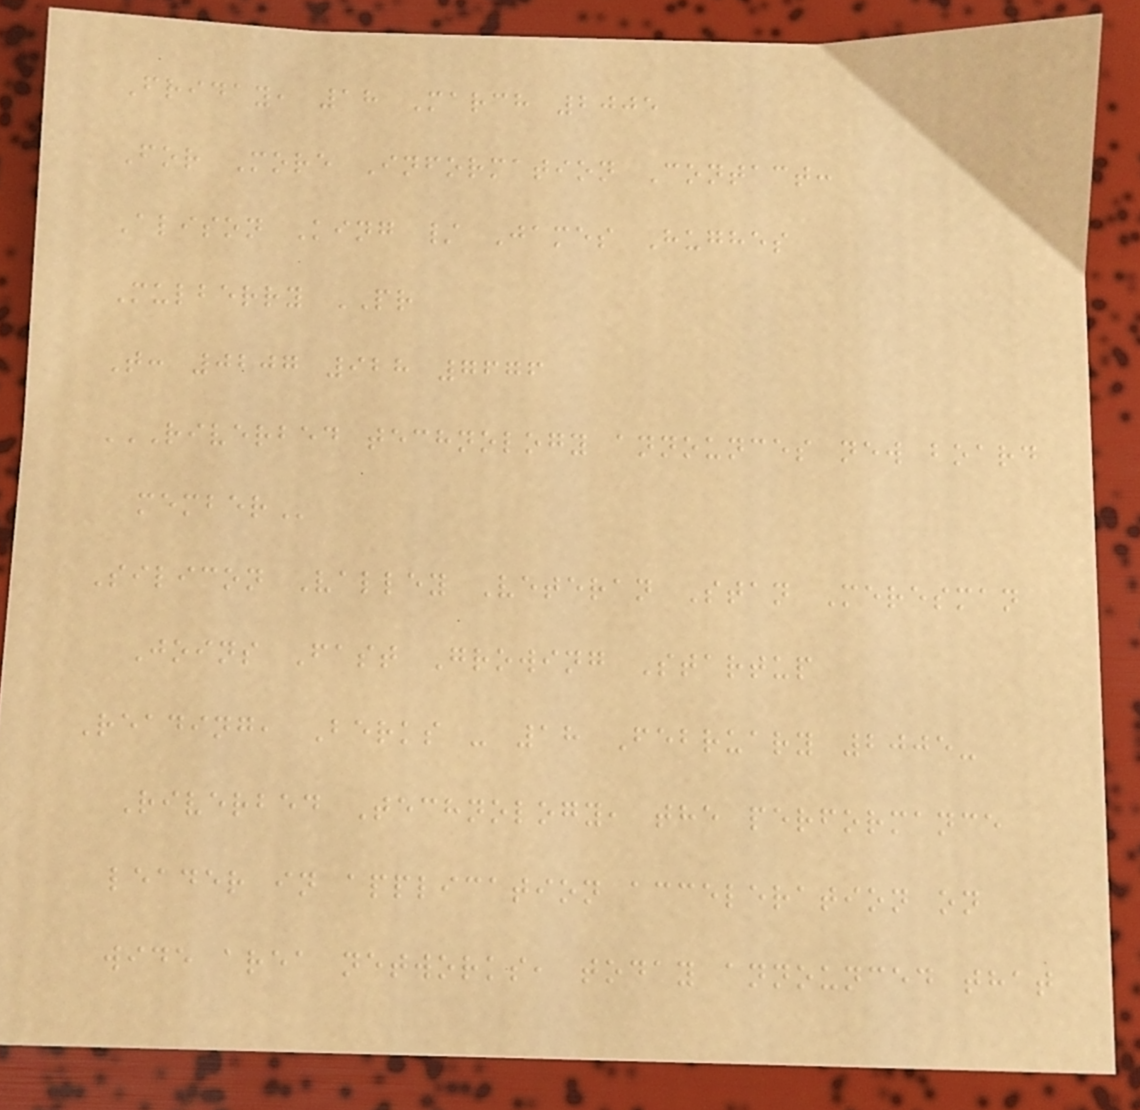Friday, 18 March 2005
For More Information Contact:
Alison King / James Hughes
Mulberry PR
T: 0207 928 7676
RIVERBED TECHNOLOGY ANNOUNCES NEW BOARD
MEMBER
Silicon Valley Veteran Stan Meresman
Joins Fast Growing Startup
Reading, Berks - 18 February 2005-
Riverbed Technology, the performance
leader in application acceleration on
wide area networks, today announced that
